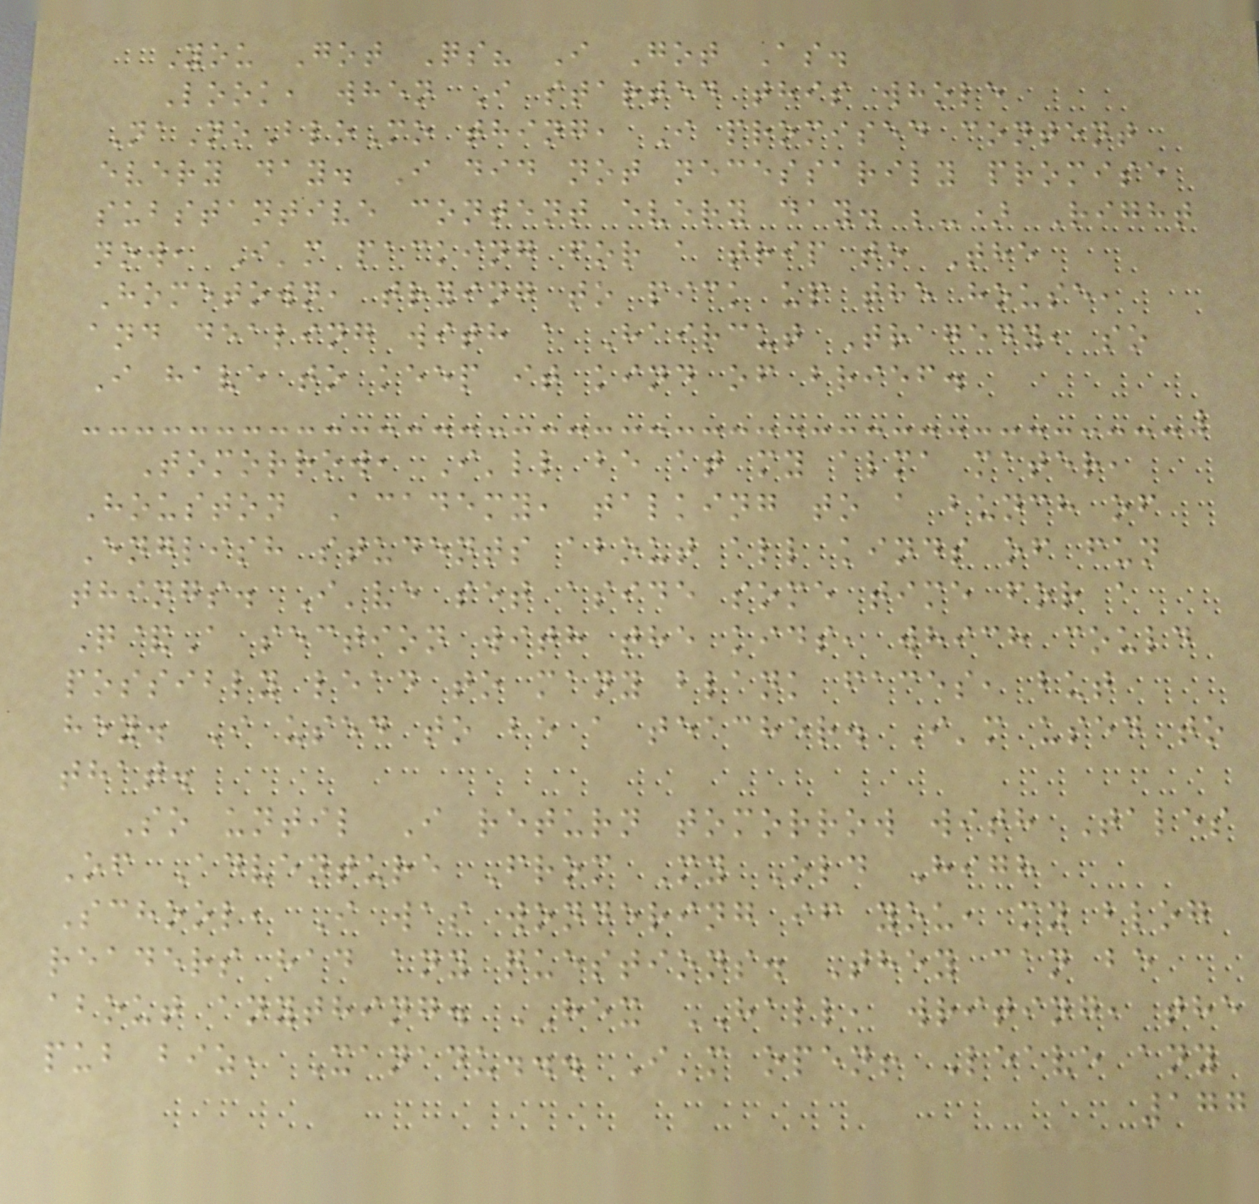You Got Qs? I Got As.
Look, when I started this whole
NaNoBloMo thing, I promised content
every day. I did not necessarily promise
substantive content every day. ;-) Right
now, I'm packing for a trip to The
Hometown, trying to pick up the house,
and dealing with a Haircut Tragedy, so
I have to keep it kind of brief.
Tomorrow, I'll be at my alma mater,
Houston Academy, talking to a bunch of
English students about all kinds of fun
things. I've set aside some time for a
Q&A section with the kids, which could
possibly lead to many blank faces, but
hey. I used to be a teacher. I'm used to
that.
So until I return tomorrow with Tales
Of Adventure From My Old High
School, I was wondering if you, my blog
readers had any questions. They can be
about anything. HEX HALL, writing, the
pub biz, Xanadu... I'm open! Leave any
177
